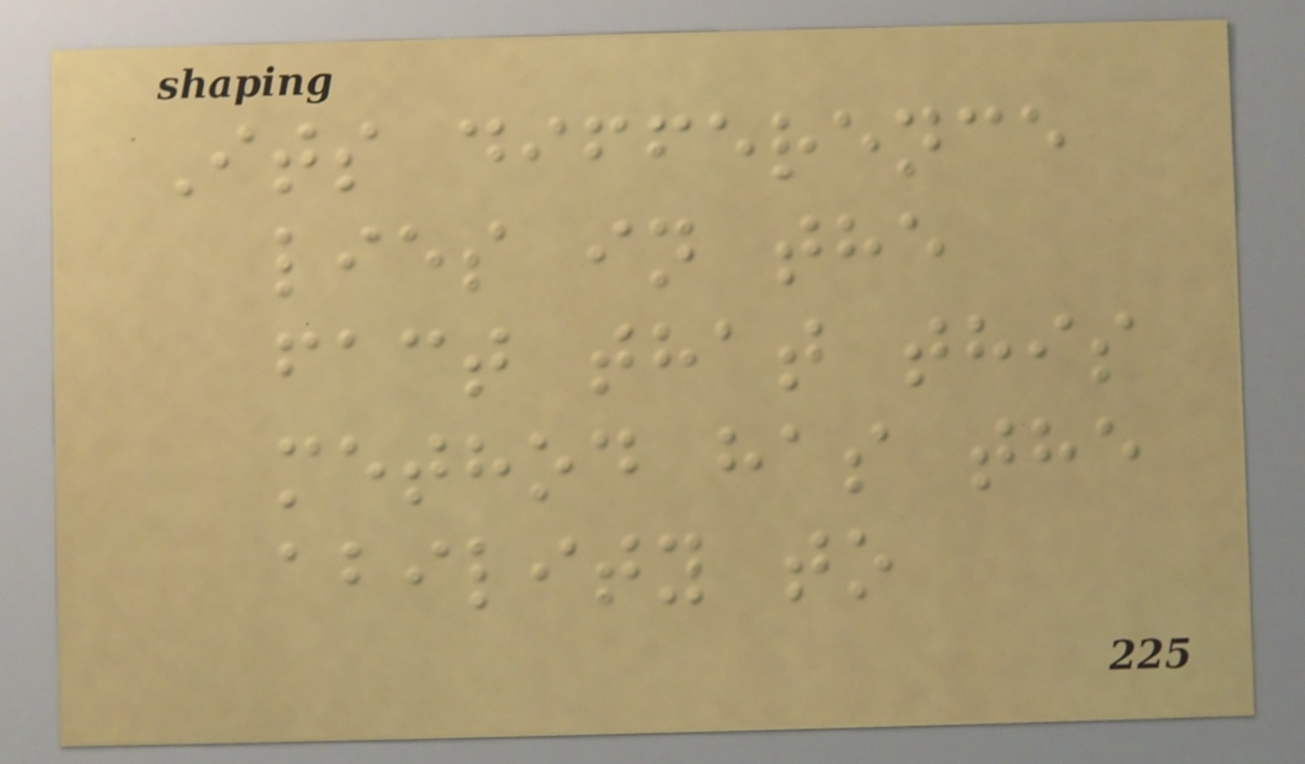Its difference
lies in the
fact that this
method has the
ability to
